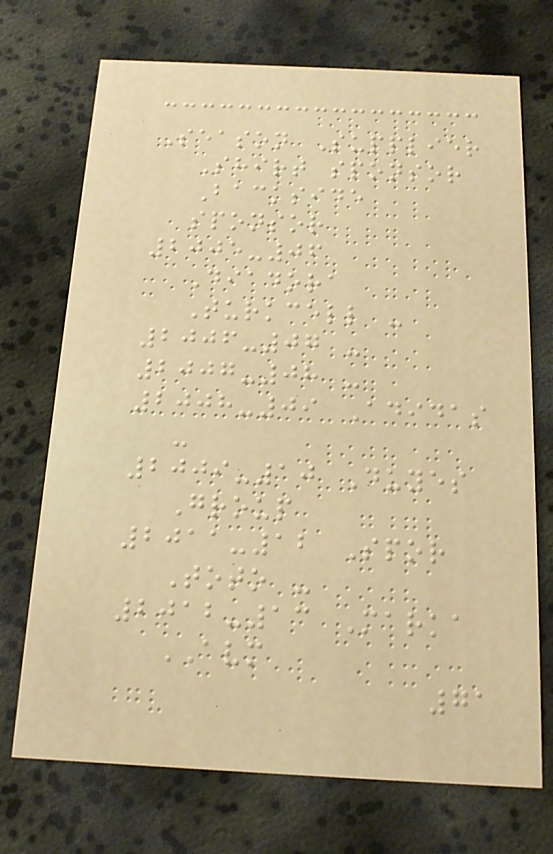Season Supplier
Shirt sponsor
Backside
sponsor
2005-06
Diadora
Turkcell -
2006-07 -
2007-08 -
2008-09 Adidas
-
2009-10 Duyes
Group
2011-12 Spor
Toto -
2012-13 Marka
AVM
71
